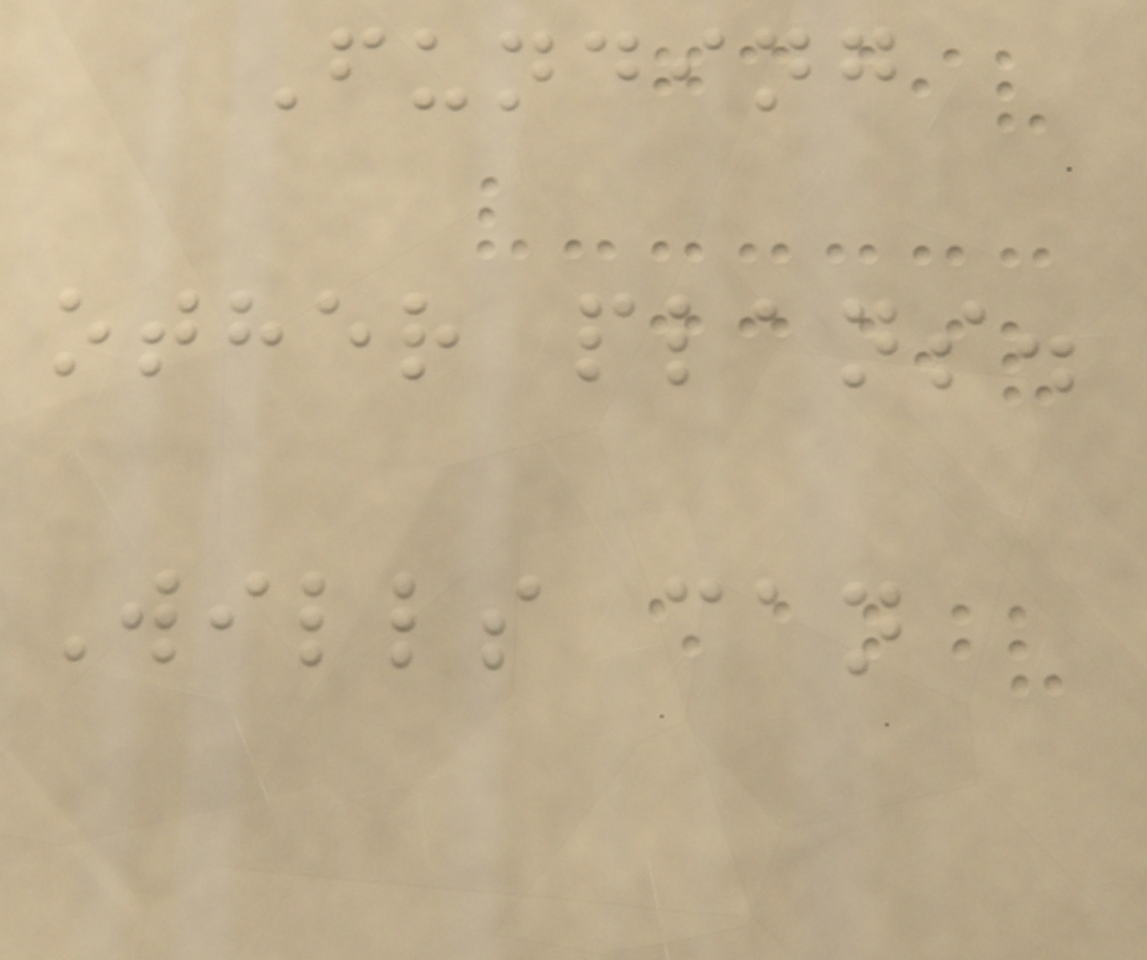Funding
other plans.
Wills can
